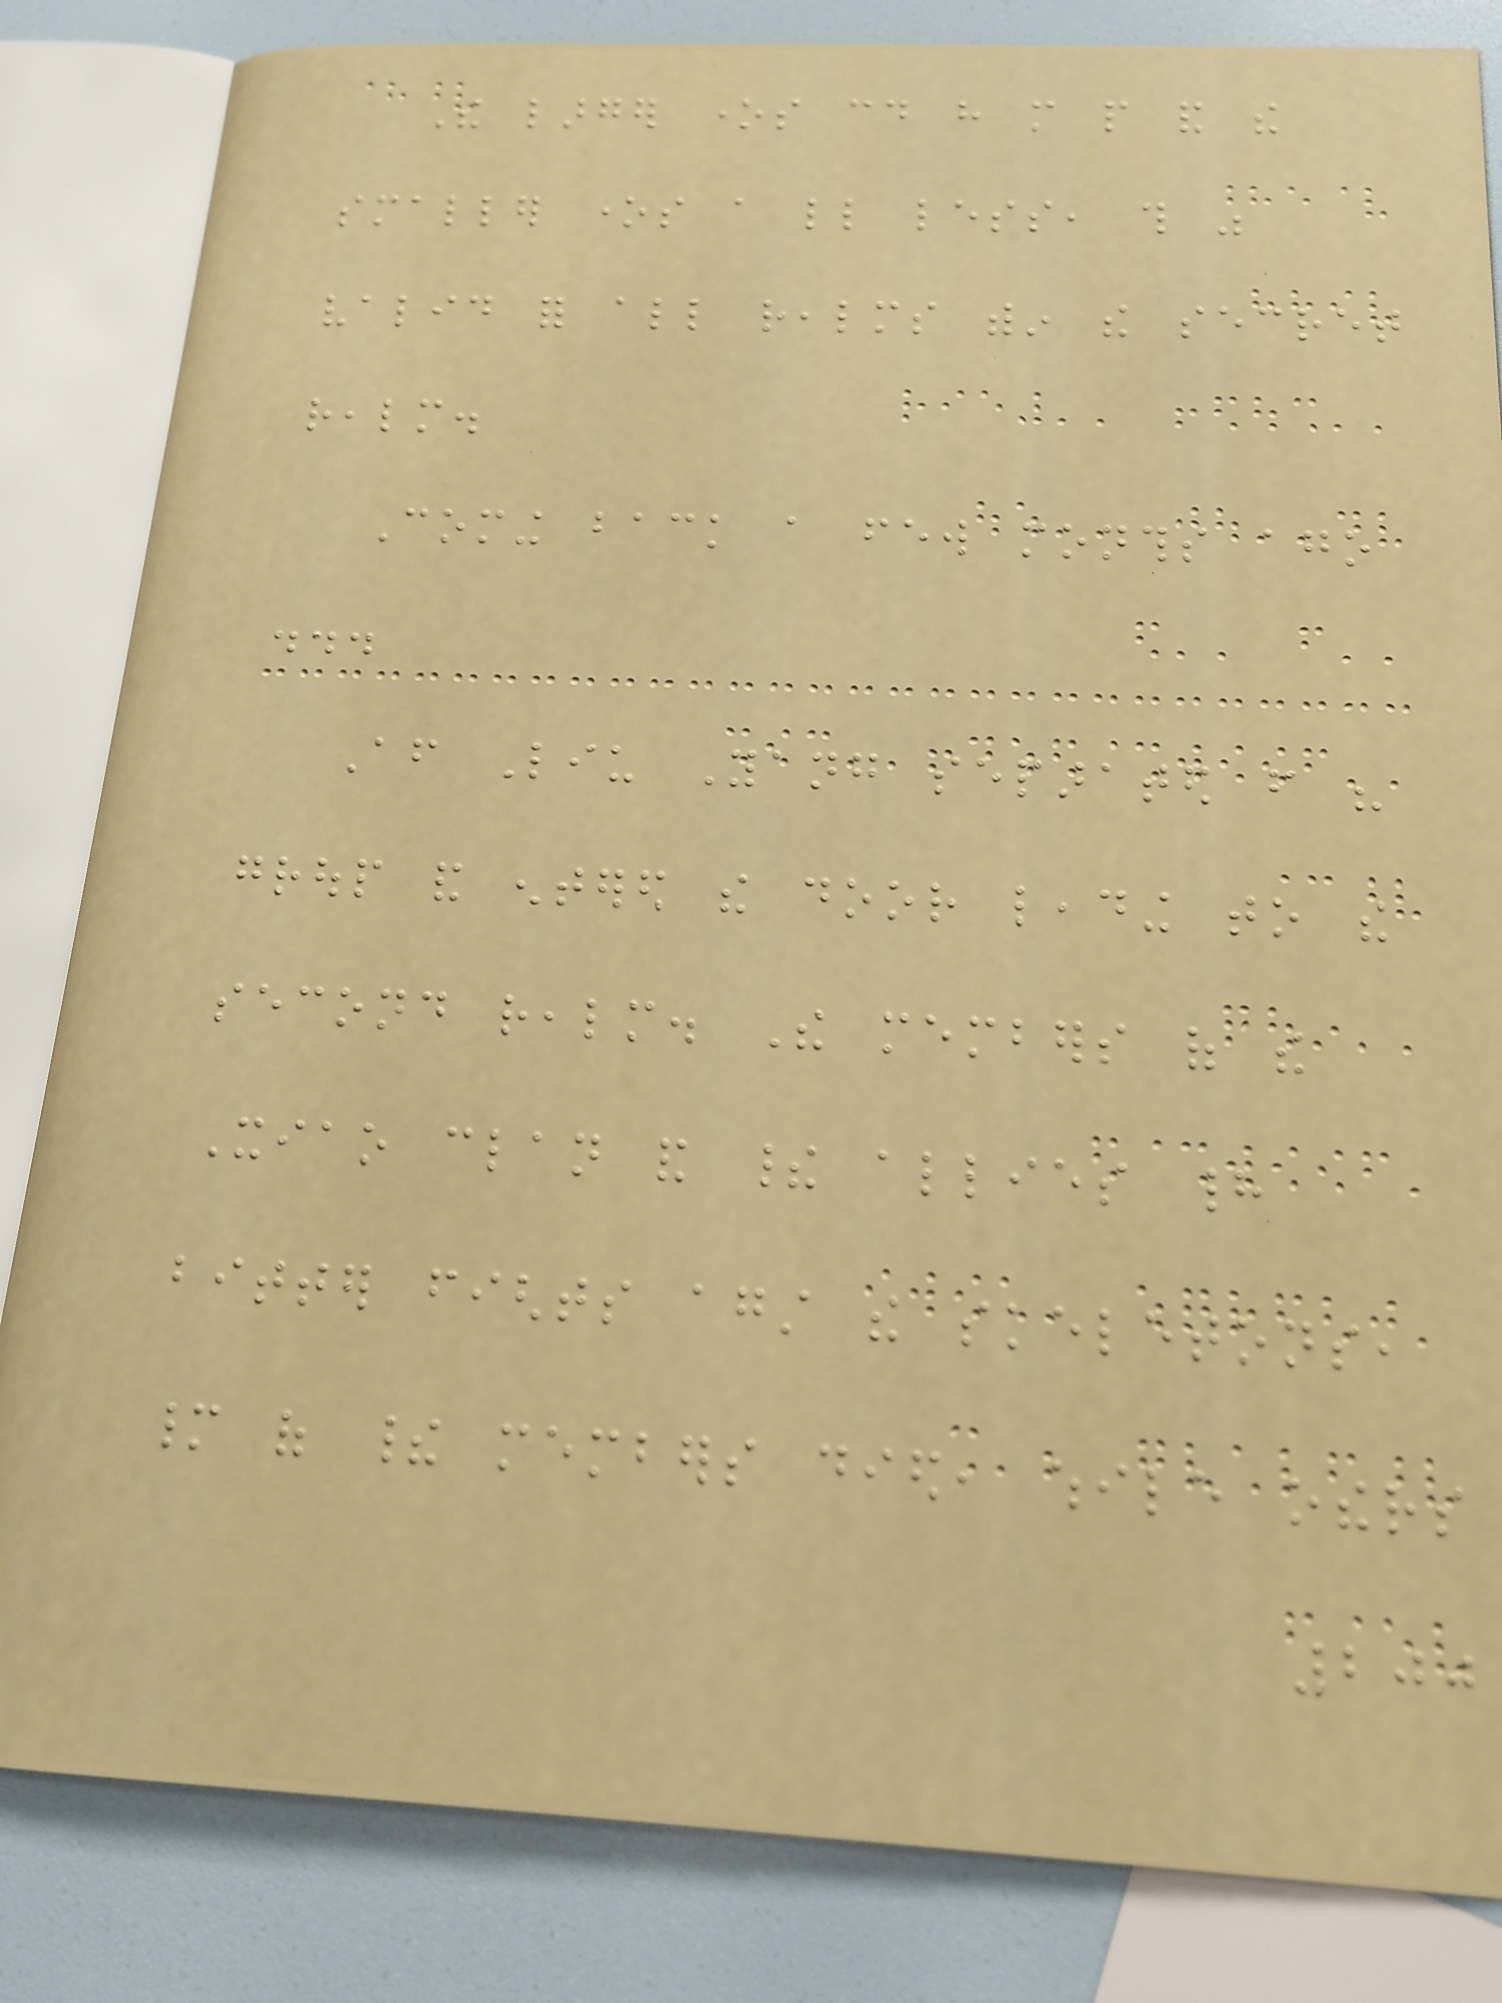The larger ones could have more people and the
smaller ones a little less, this was
valid for all realms within the secret
realm.
Coming back a few months ago
...
After Liu Yang separated from his
group and entered the door leading to the
second realm. The members of the
Xiao clan and their allies had
bitter fights against the skeletons,
many of their members died, while others
200
